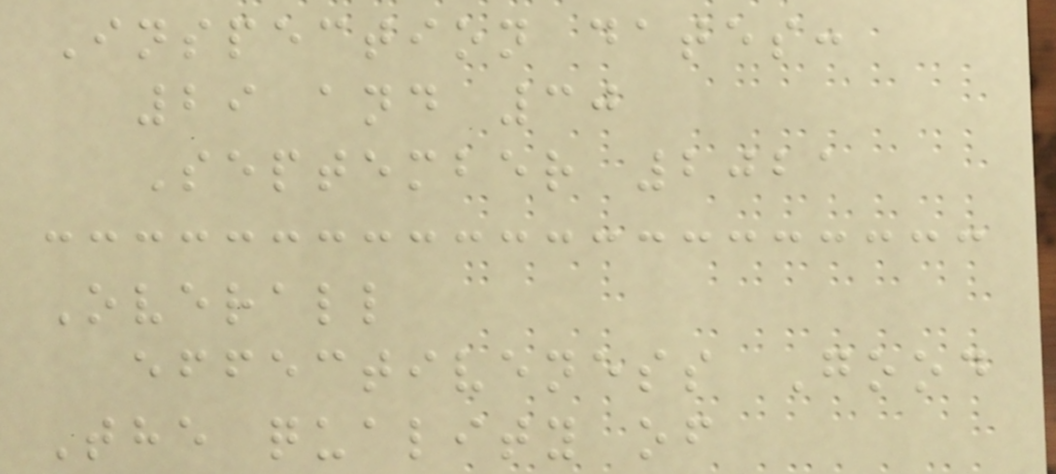Inspection dates:
29 and 30
September 2021
Overall
effectiveness Good
The quality of
